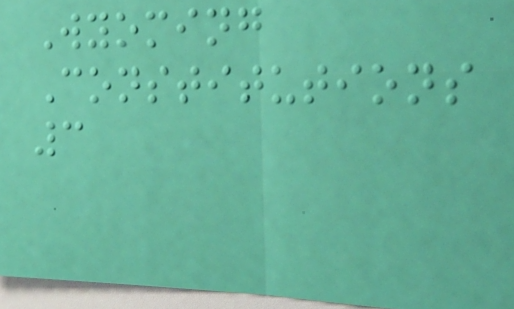Wyoming
Constitutions
3
